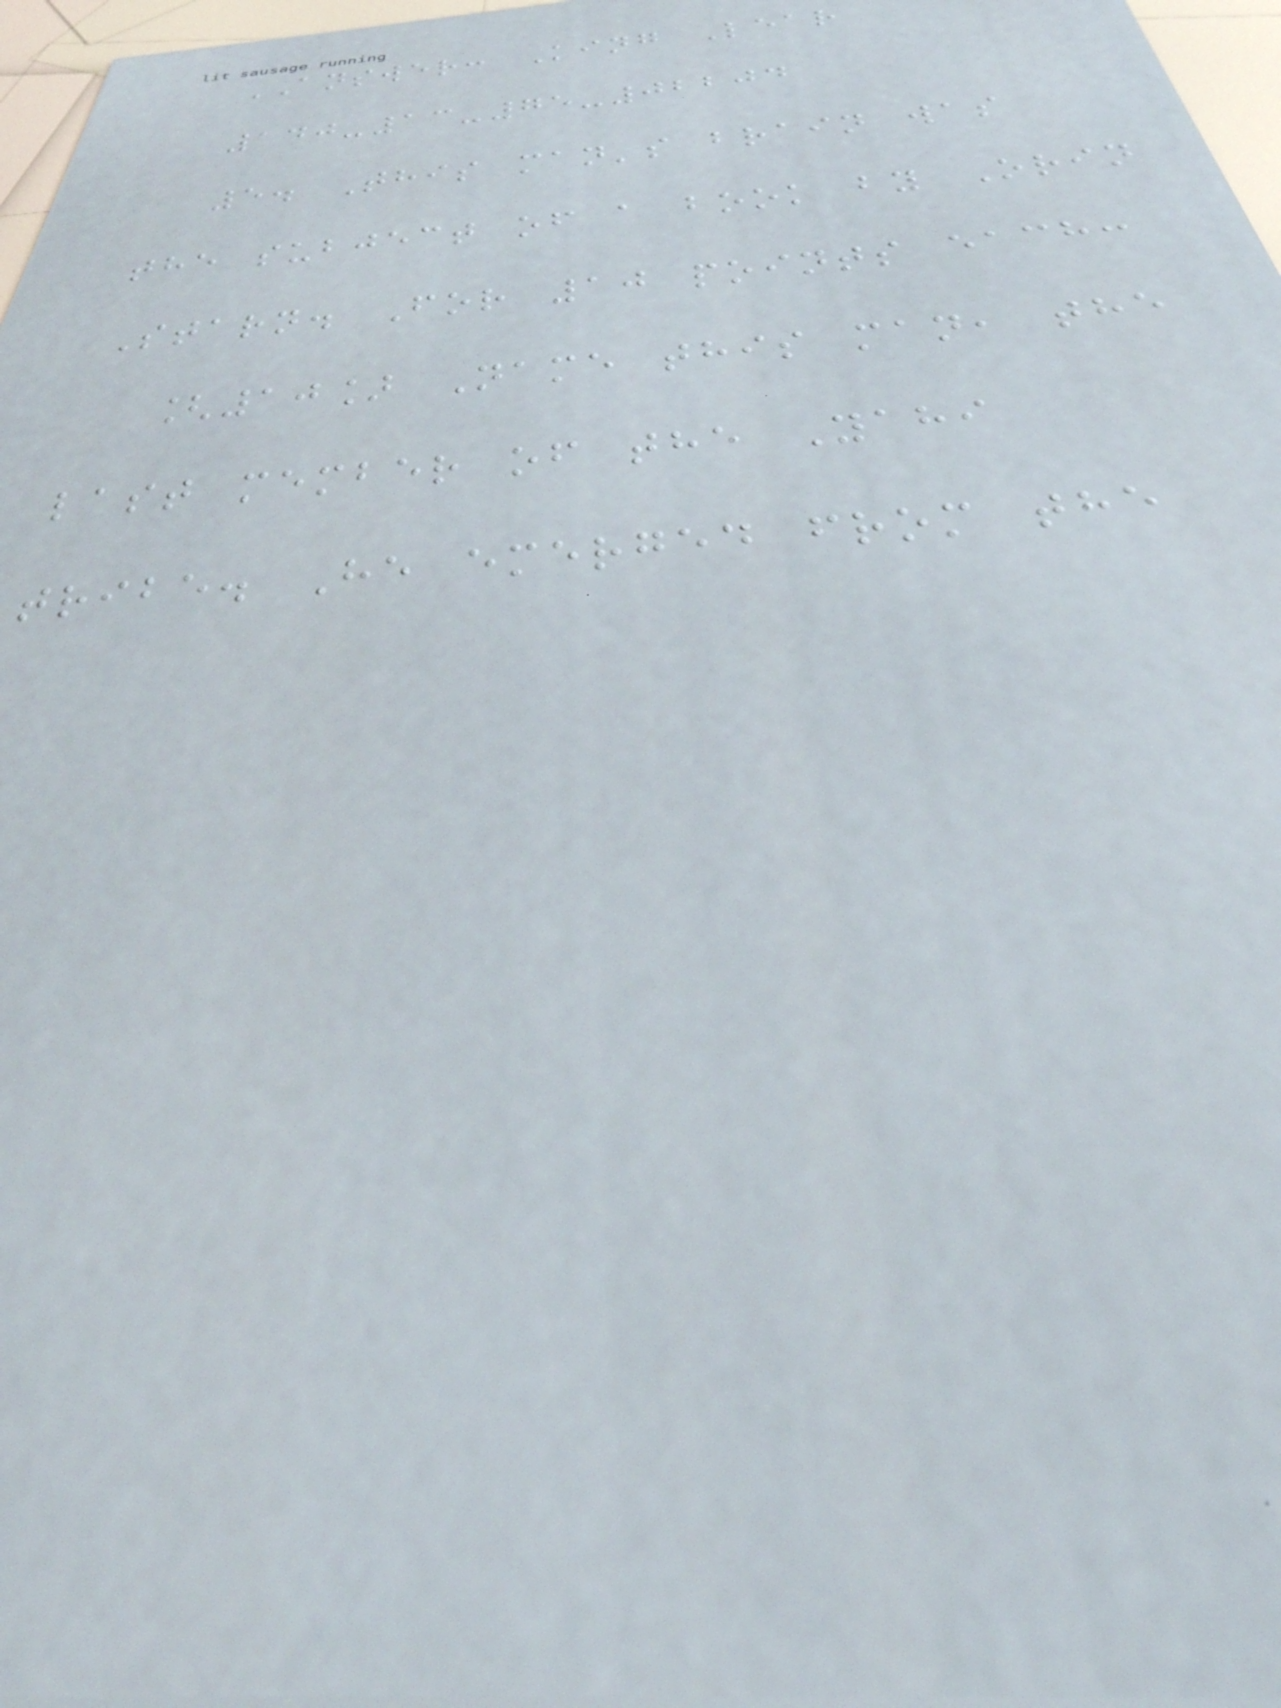ANSWER: King Lear
140-13-75-02204
5. This man's brain was
the subject of a book by Orin
Starn. For 10 points each:
[10] Name this man, the
last member of the Yahi
tribe. He emerged from the
